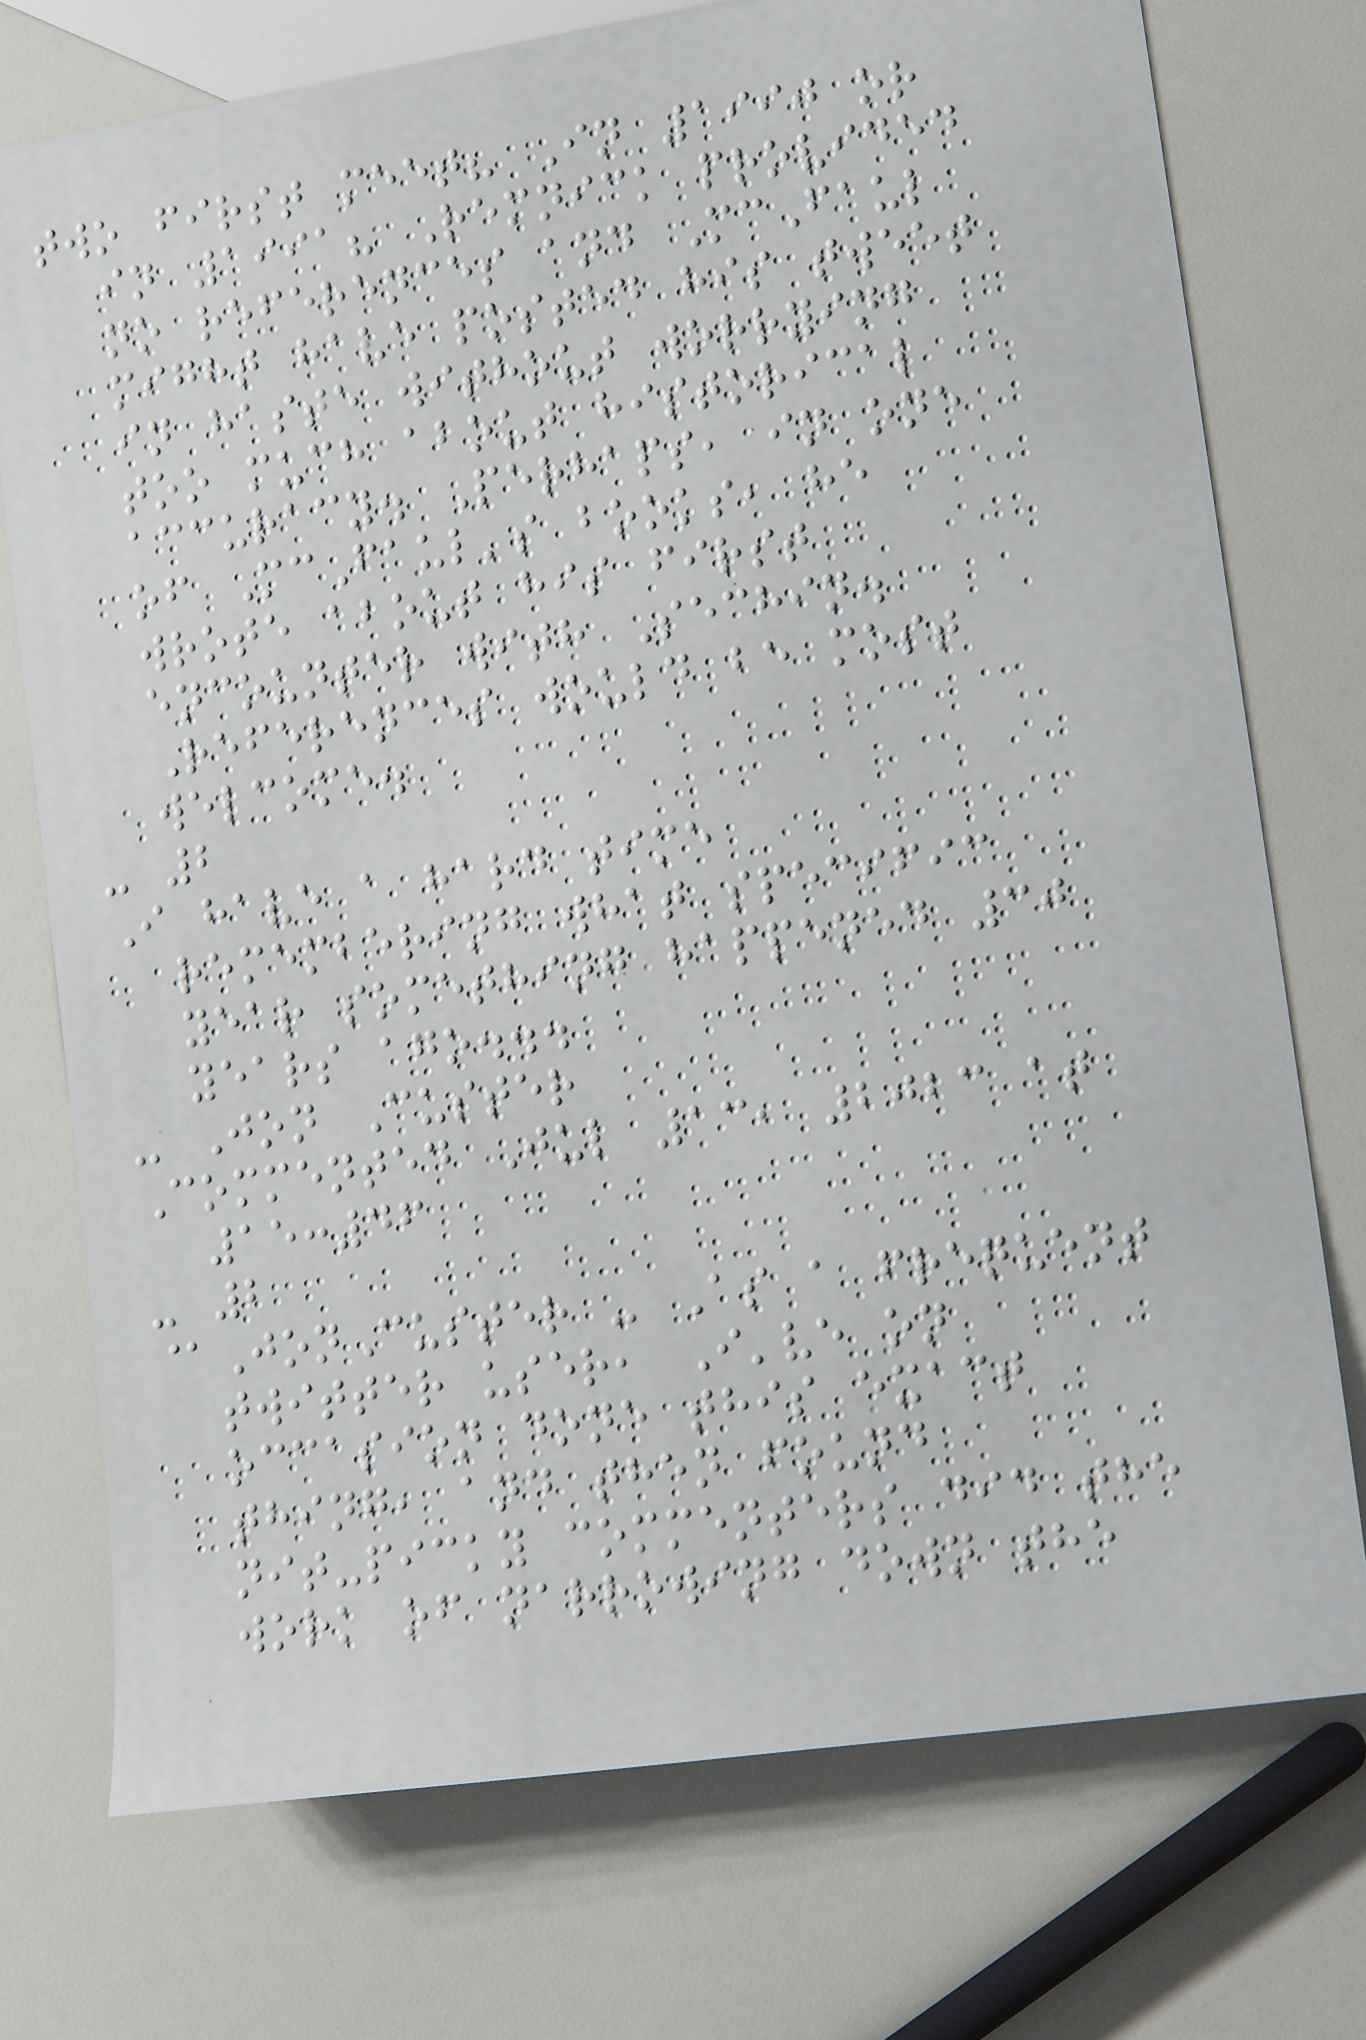two first meet? In 1990 or
in 1991? Remnick provided
no references and McFaul
might have posted his tweet
in haste without worrying
too much about historical
accuracy. Perhaps, in one
of McFaul's books, he
wrote about his first
encounter with Sechin.
References would be most
welcome.
- 2
I have a hard time
remembering what specific
year something happened 30
years ago...
- Jon Custer
Commented Jul 13, 2023 at
15:46
- 2
@JonCuster - As a frequent
twitter user, I've on
occasion done this exact
thing, and then found
nit-picky commenters did the
work of narrowing down the
